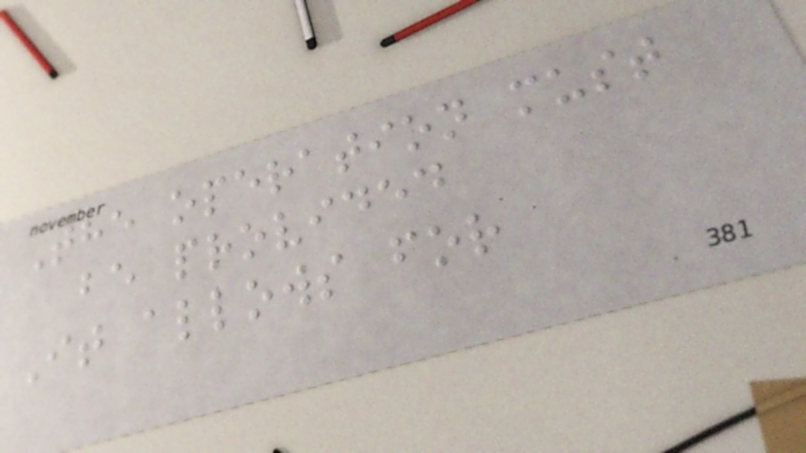The operation must
be provided
It allows for
